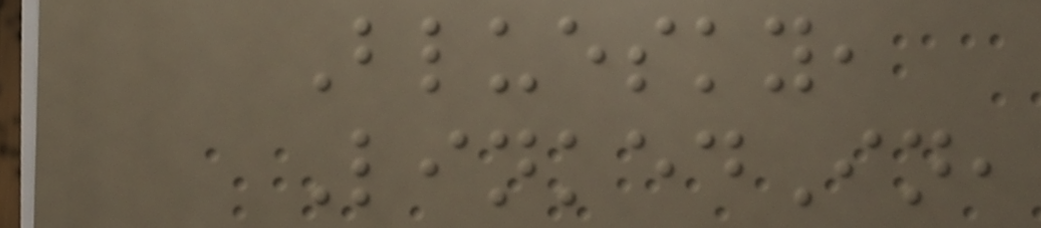Bluesky,
LinkedIn,
